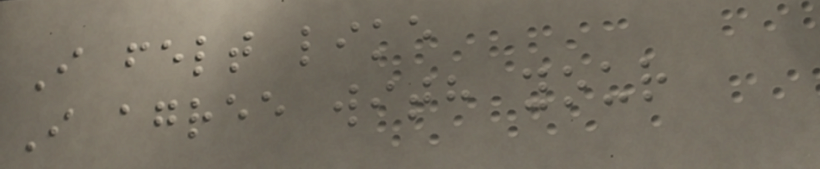I felt like
I agree with your
